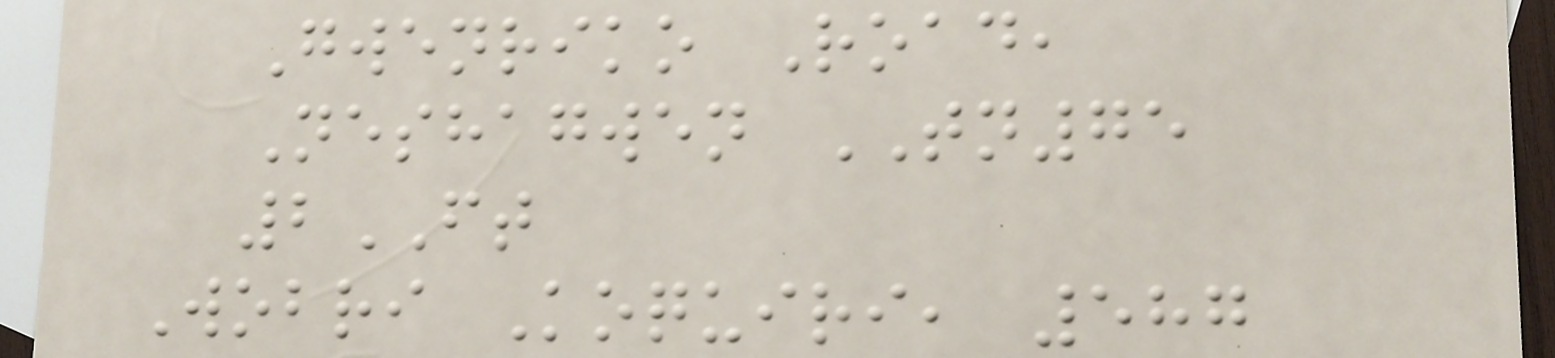Gwenriko Road,
Neshagwen TN75
2FT
Wobri Koquiri, 587
